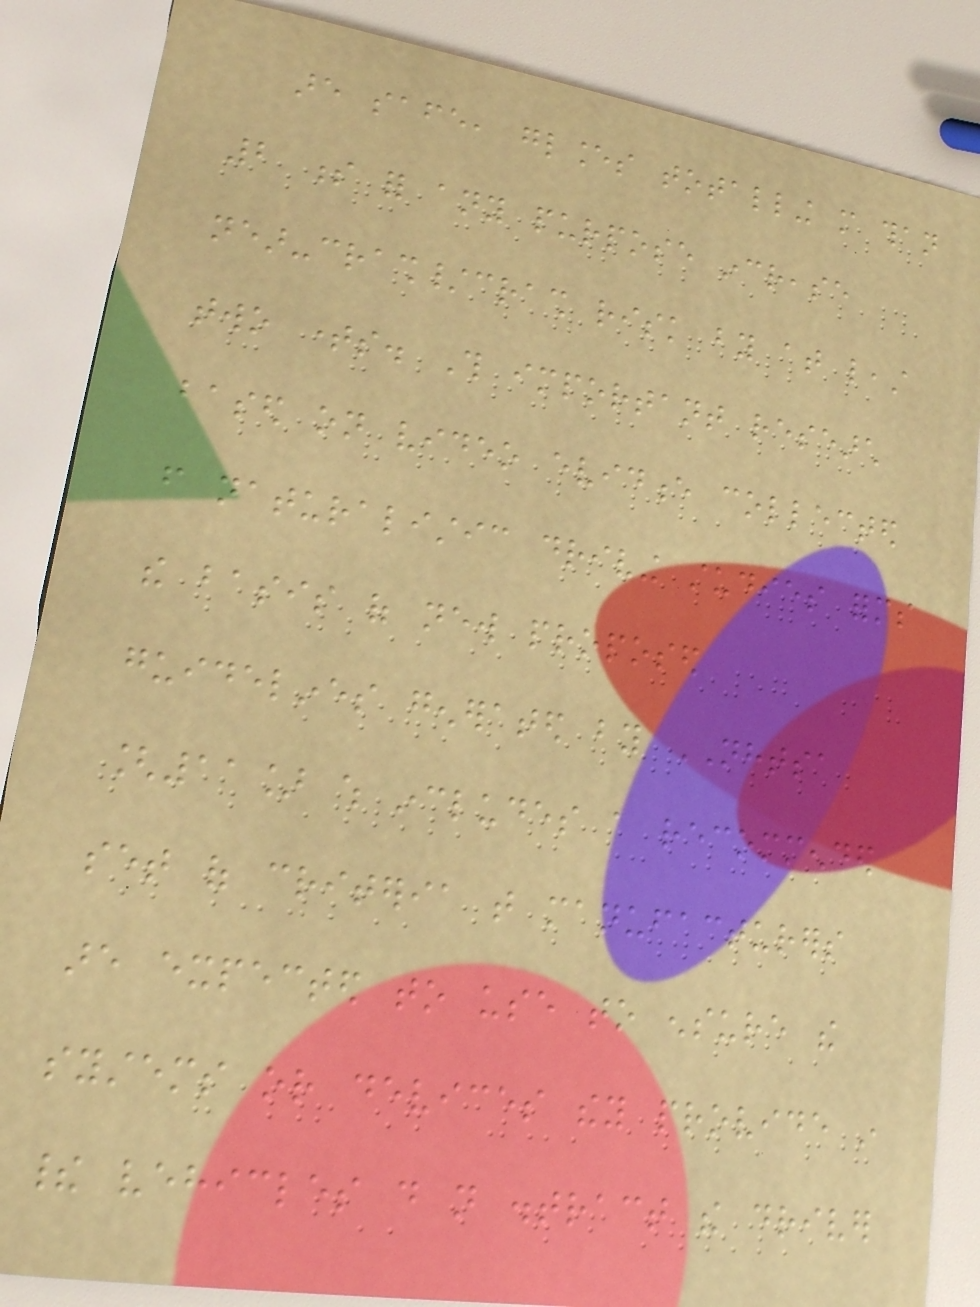are safe, glances totalling more than
2 s for any purpose increase
near-crash/crash risk by at least
two times. This important research
based on video evidence collected
from naturalistic driving studies forms
the basis of new proposed
guidelines generated by NHTSA
[11] which includes a recommended
set of criteria that manufacturers
are expected to use to ensure the
systems or devices they provide in
their vehicles do not distract the driver
